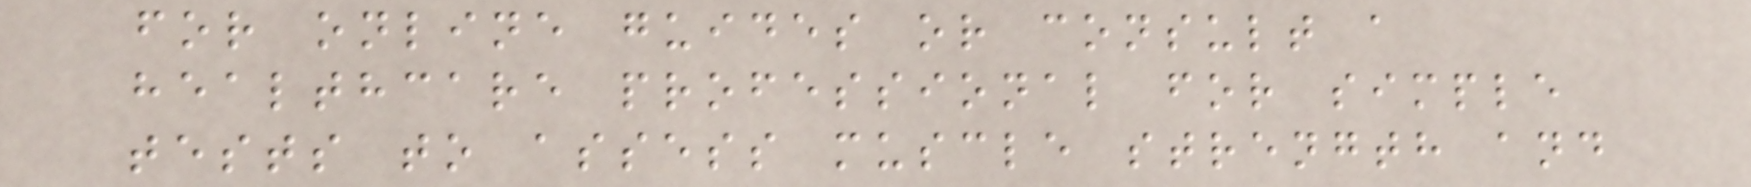for online guides or consult a
healthcare professional for simple
tests to assess muscle strength and
